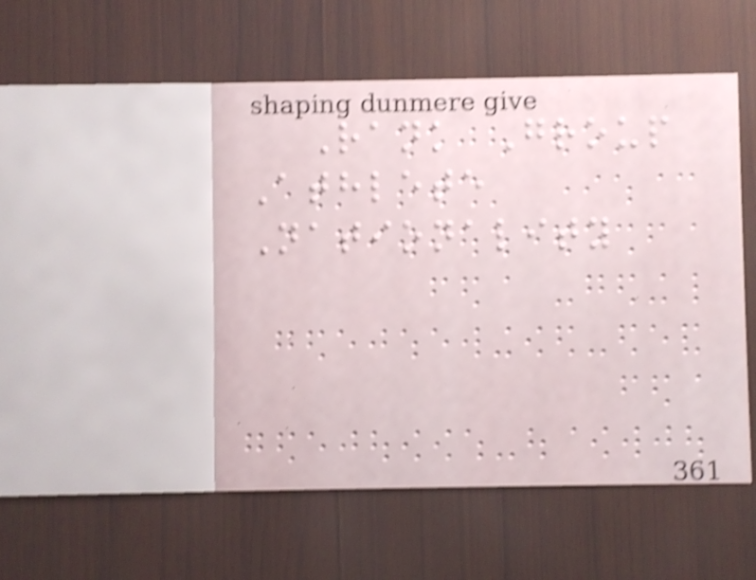Rank Group
Athlete
Nationality
